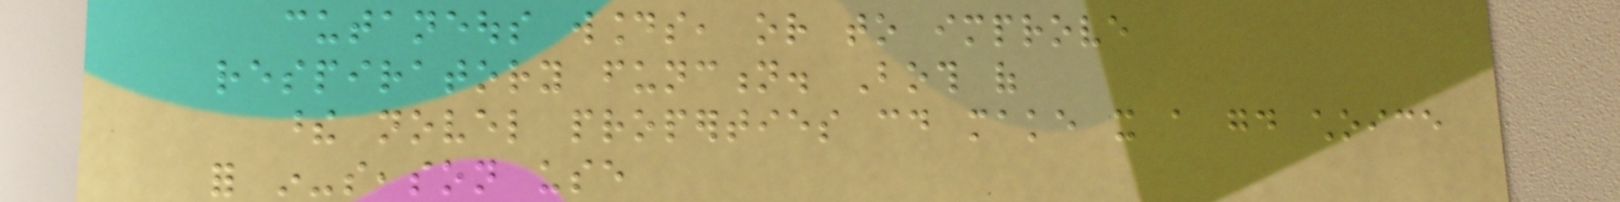cutaneous wounds, or to improve
respiratory function. Both of
these novel properties could make it a good choice
for in-season use
